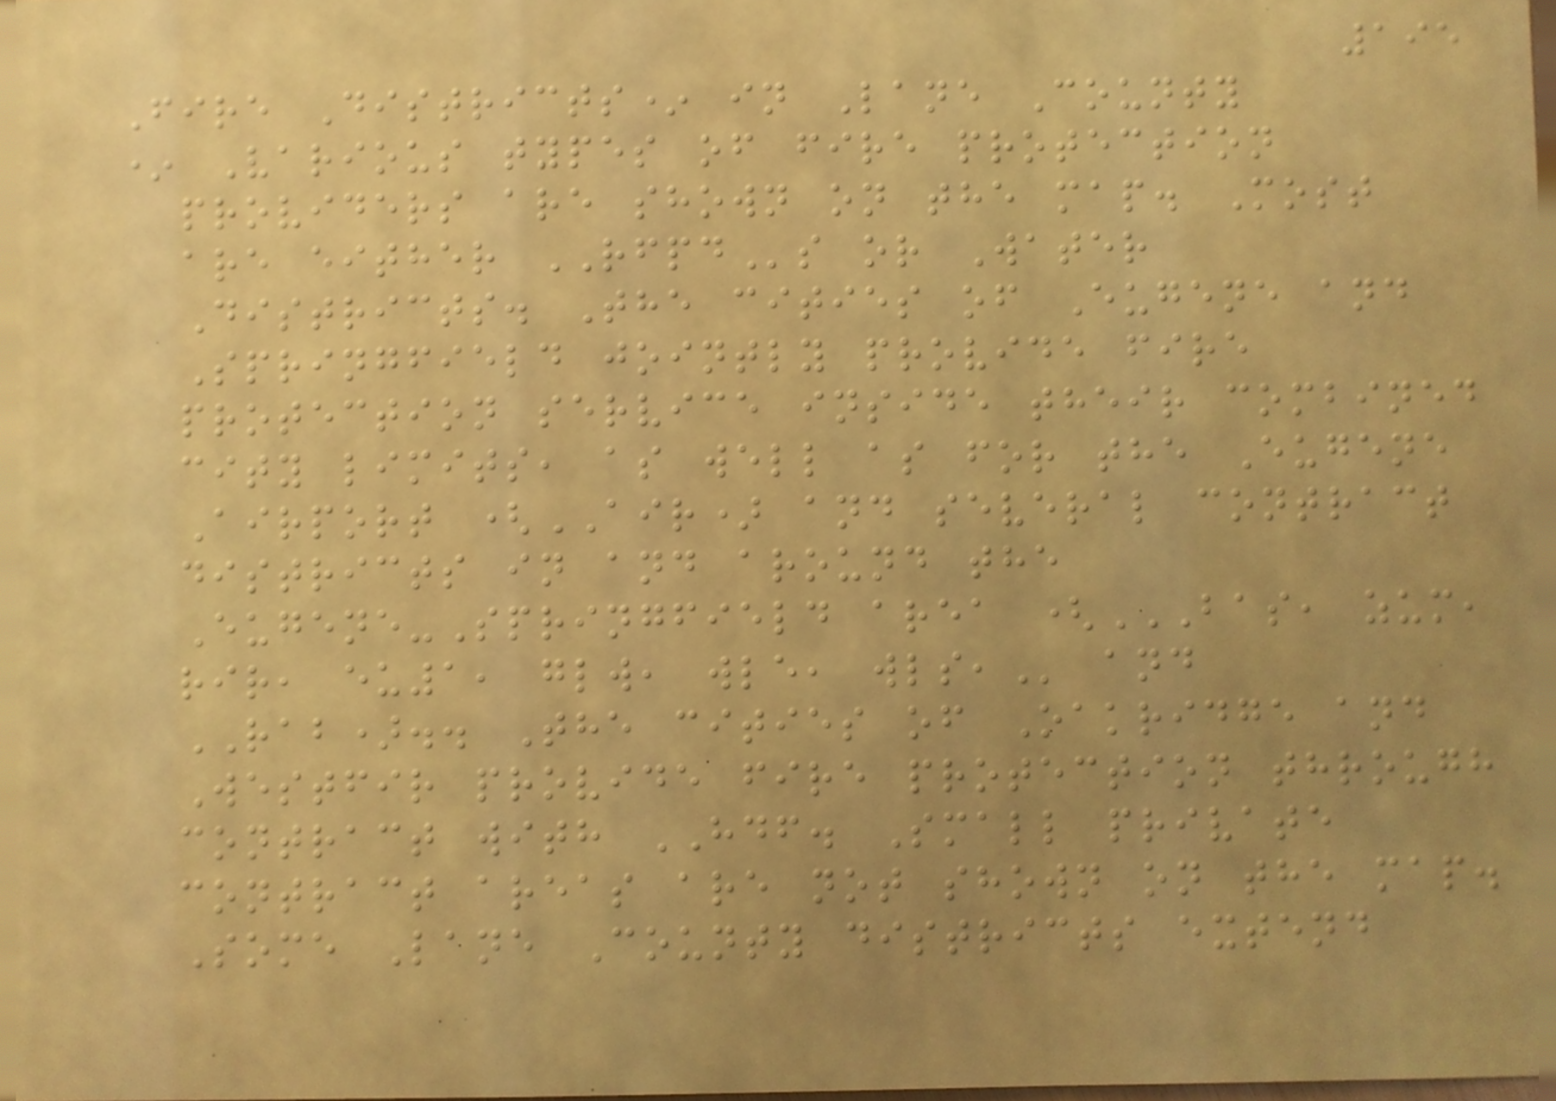195
Fire Districts* in Lane County
* Various types of fire protection
providers are shown on the map. Most
are either RFPDs or Water
Districts. The cities of Eugene and
Springfield jointly provide fire
protection service inside their combined
city limits, as well as for the Eugene
Airport (AIR) and several contract
districts in and around the
Eugene-Springfield area (BAS, ZUM,
RIR, EU1, GLW, WLE, WLS, and
RAB).. The cities of Oakridge and
Westfir provide fire protection through
contract with HDF. Small private
contract areas are not shown on the map.
Some Lane County districts extend
